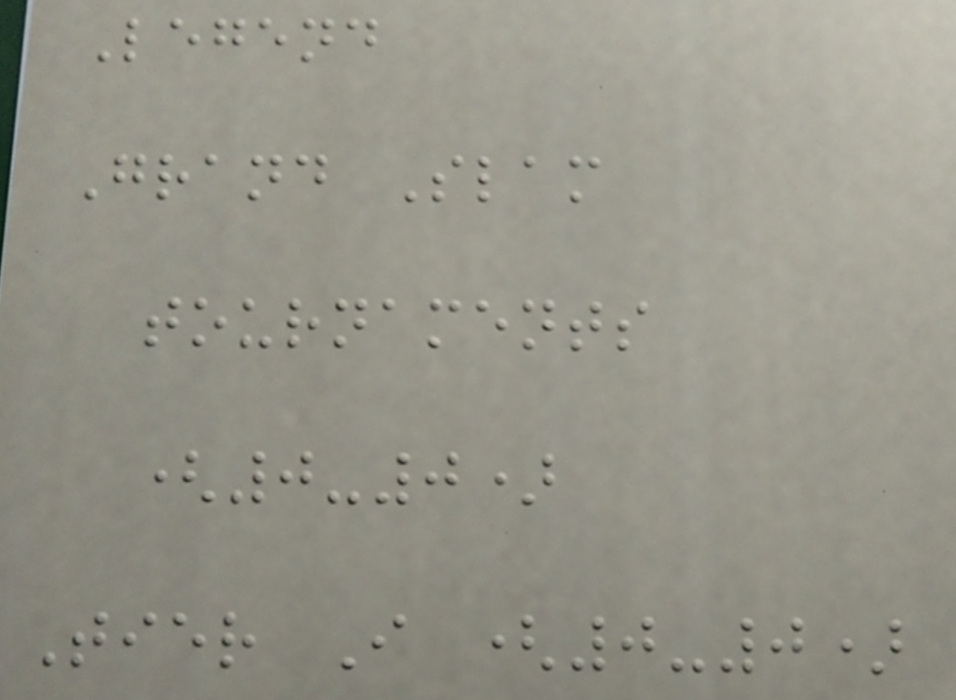Legend
Grand Slam
tournaments
(0-0)
Tier I (0-0)
